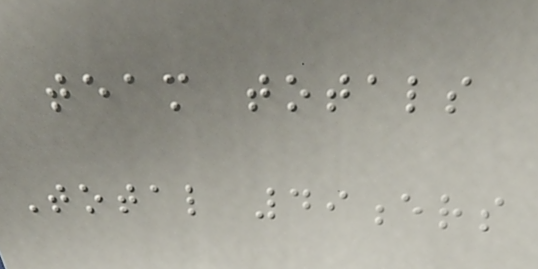team totals
Total 49ers
